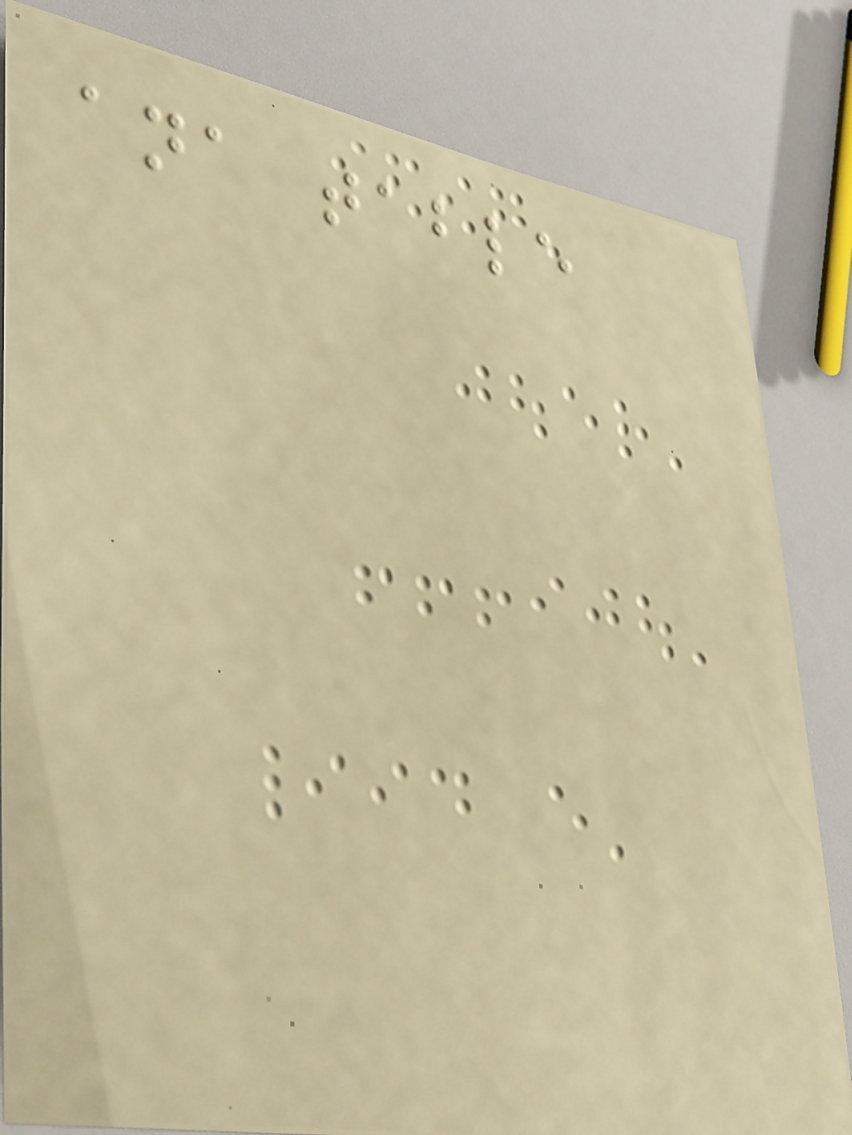ana table
